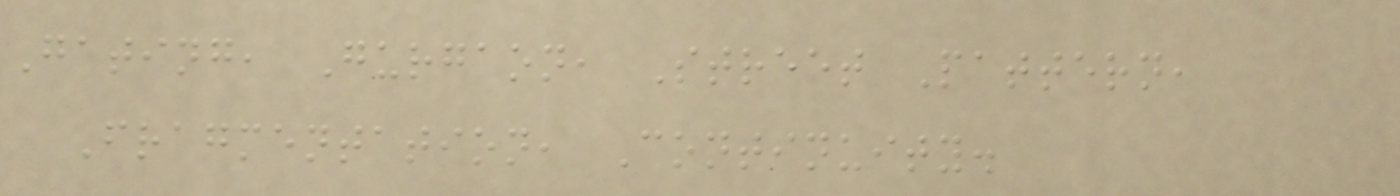Gating, Gurgaon, Street Pattern,
Fragmentation, Continuity.
